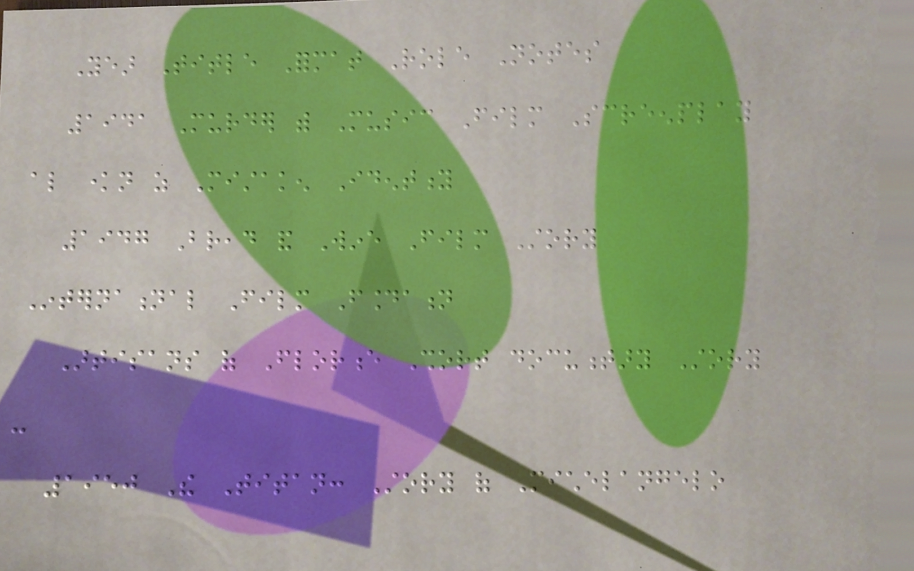Year Title Format Role Notes
1941 Murder with Music Film Screenplay
also known as Mistaken Identity
1947 Bread and Wine Film Story
International Film Foundation
Artisans of Florence Short documentary Story
-
1950 The Titan: Story of Michelangelo
